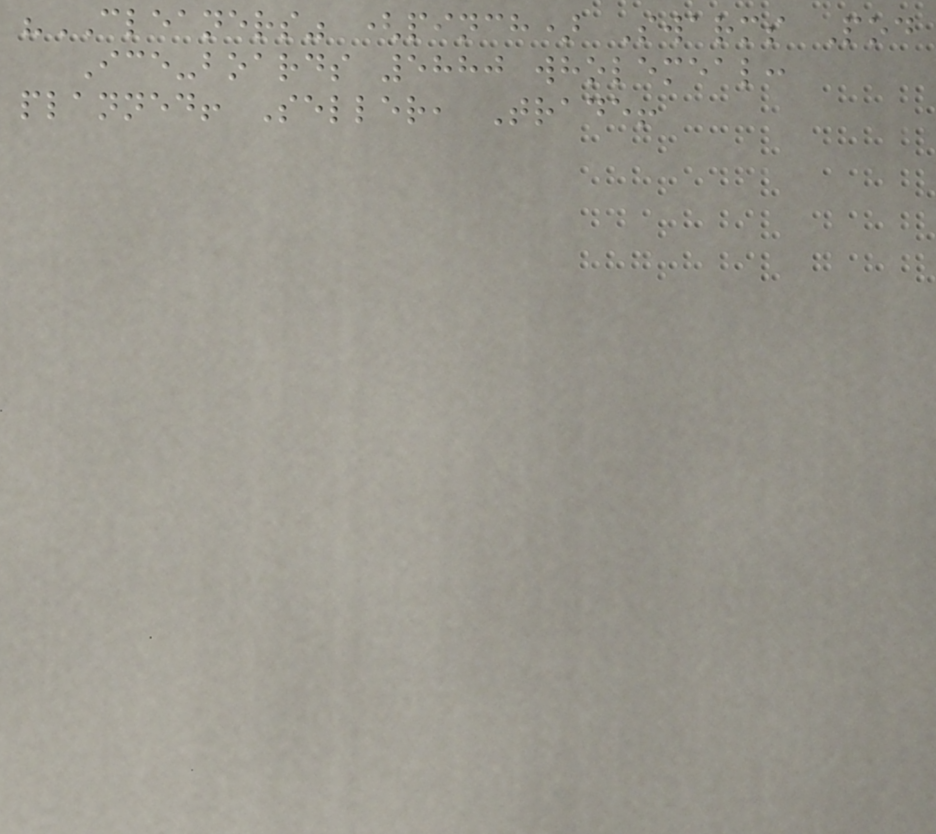"CLEANERS" (pinch) Swarms Pod
Ice-boards 5880 wholemeal:
planned! Seller, Trade!
